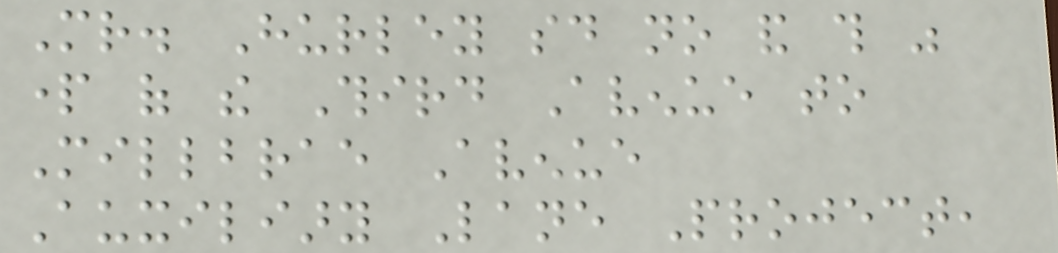Mr. Hurley said no and this was
part of the Third Avenue to
Millbrae Avenue
Auxiliary Lane Project,
